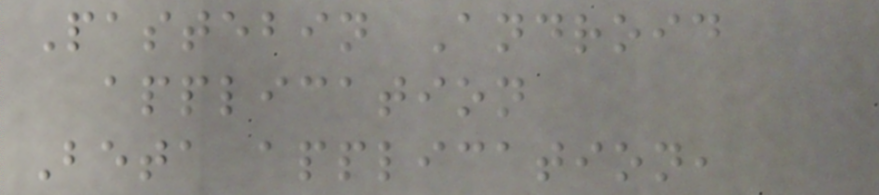Pastebin Android
application
Beta application,
